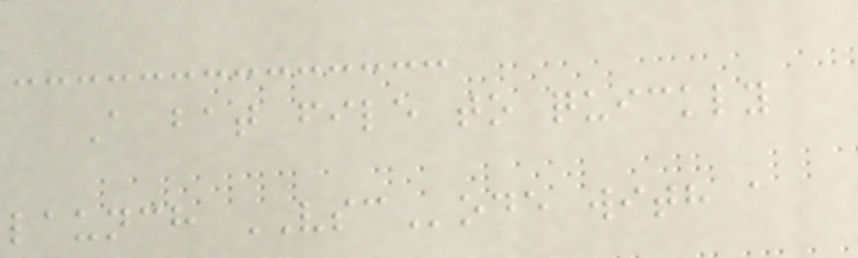A bat file to quickly
launch VSCode with a
